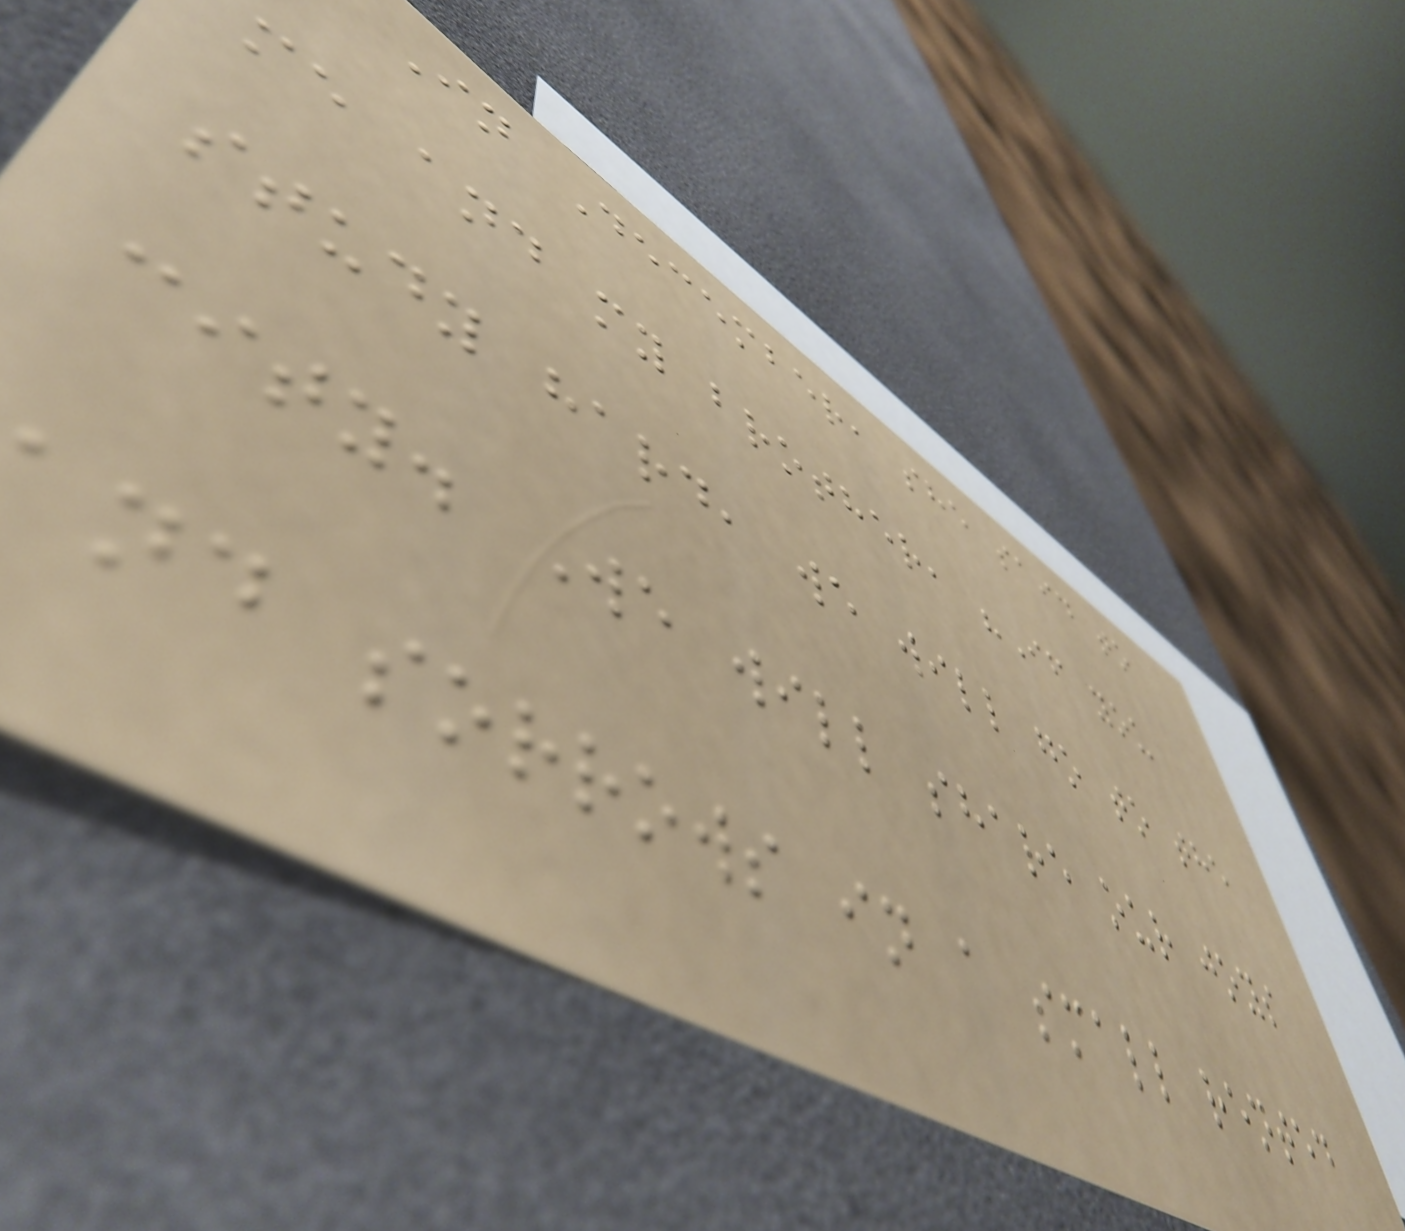In December, she said to
me and my brother, "If you
study hard, we will go to the
city. We will share our joys
and sorrows in a small rented
